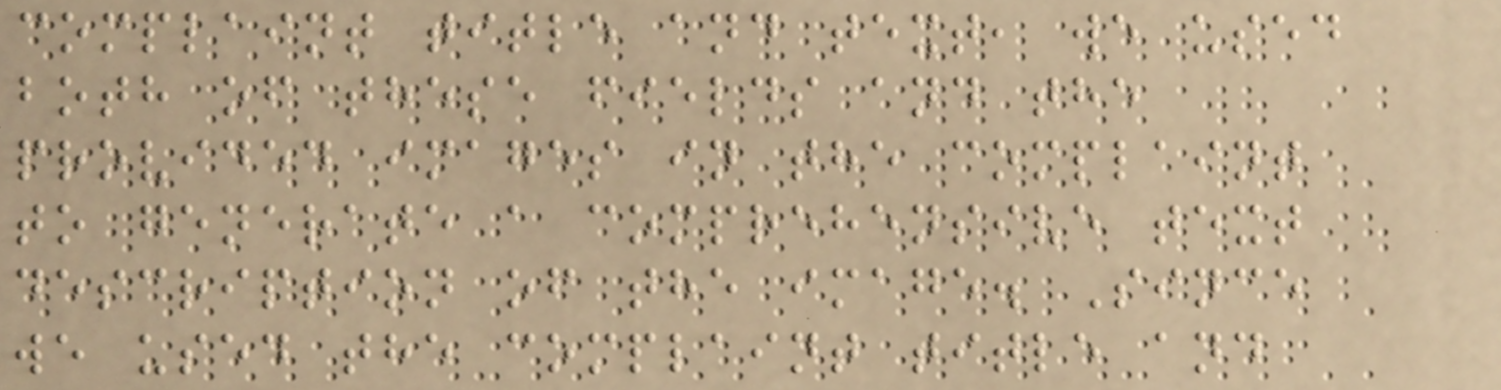complaint title and text, we used
both of these fields and the
provided images in the complaint
to generate a comprehensive text
description of the image. Since
we used the complaint title and
